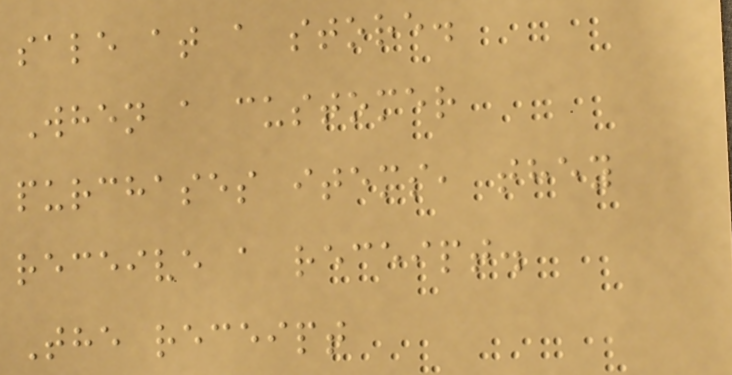sale at a store.
When a customer
purchases items, they
receive a receipt.
The receipt
